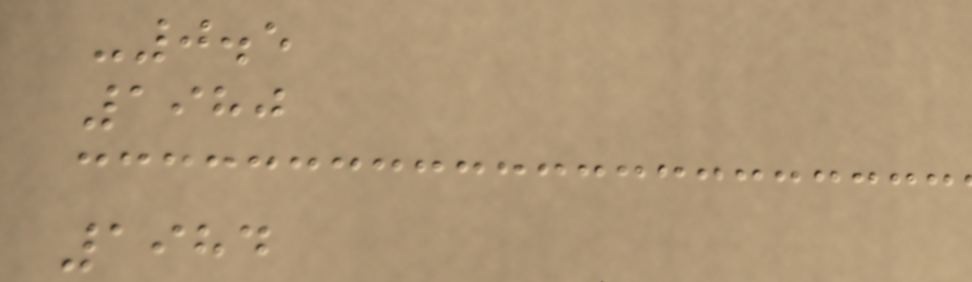-0.5
1980
1984
